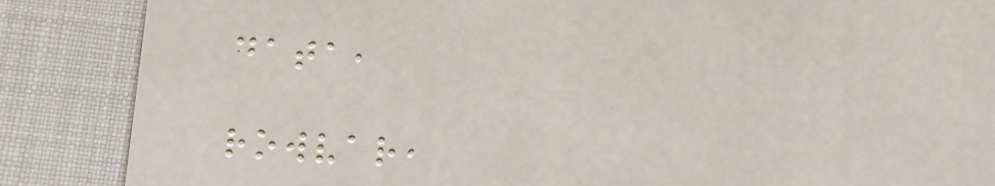data,
rowvar,
